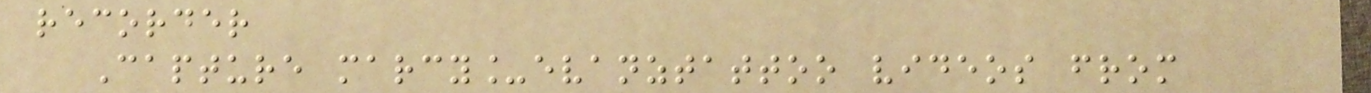recorder
Capture marcy_evanztattoo videos from
